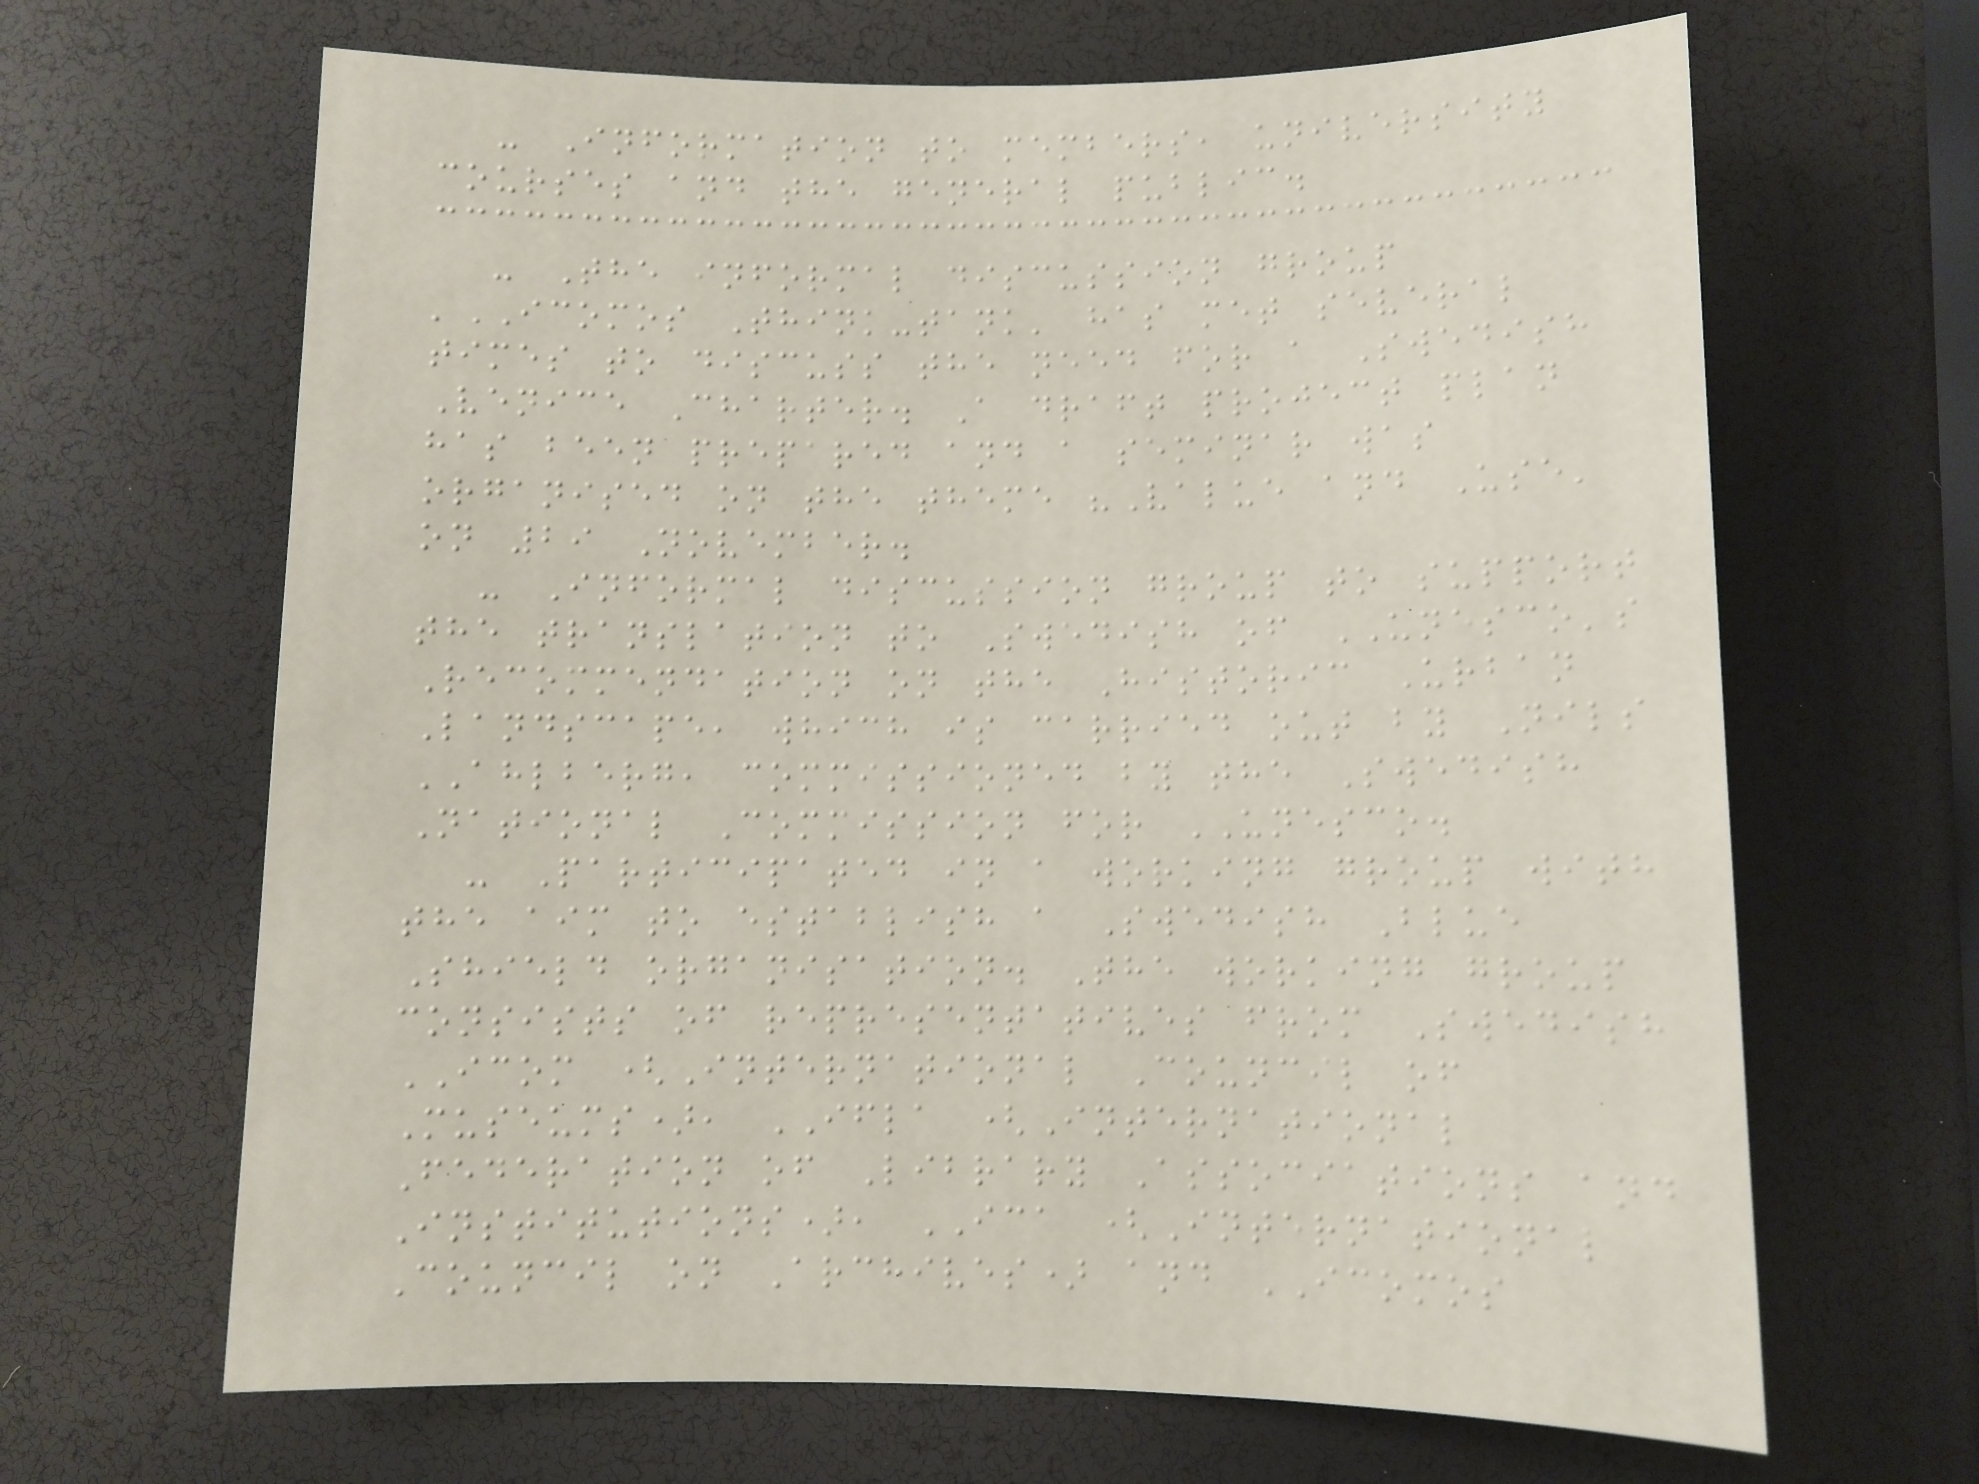- Information to members, university
courses and the general public.
- The informal discussion group
'ICOMOS Think-tank' has met several
times to discuss the need for a Swedish
Venice Charter. A draft project plan
has been prepared and a seminar was
organised on the theme "Value and Use'
on 29 November.
- Informal discussion group to support
the translation to Swedish of UNESCO's
Recommendation on the Historic Urban
Landscape, which is carried out by Nils
AHLBERG, commissioned by the Swedish
National Commission for UNESCO.
- Participated in a working group with
the aim to establish a Swedish Blue
Shield organisation. The working group
consists of representatives from Swedish
ICOM (International Council of
Museums), IFLA (International
Federation of Library Associations and
Institutions), ICA (International
Council on Archives) and ICOMOS
